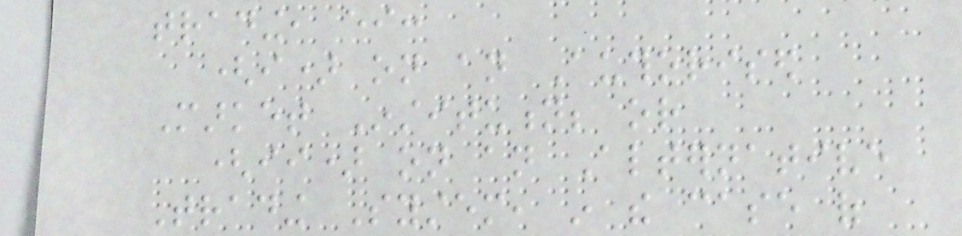trading, either:
(i) on an Authorised
Market Institution; or
(ii) on an Alternative
Trading System, in the case of
